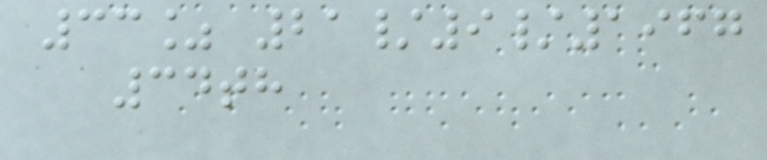33% 21/9/1967
34th
